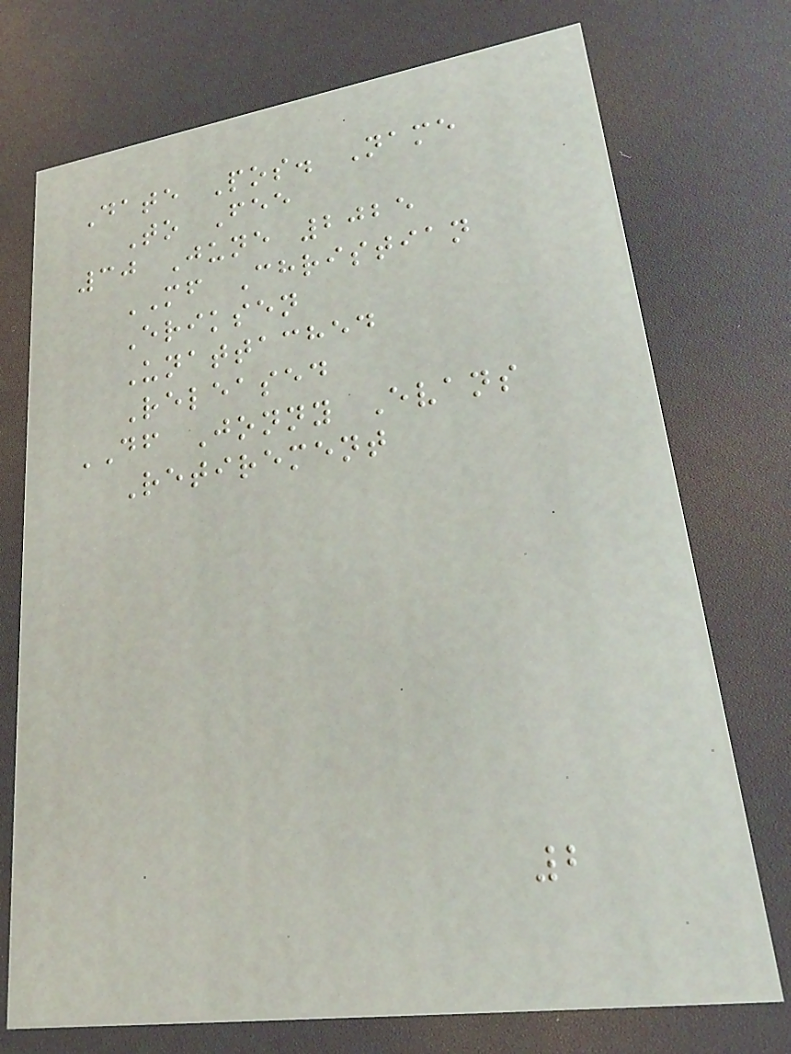Date Pos. Name
To Fee
30 June 2025
MF Christian
Eriksen
Unattached
Released
DF Jonny Evans
Retirement
2
